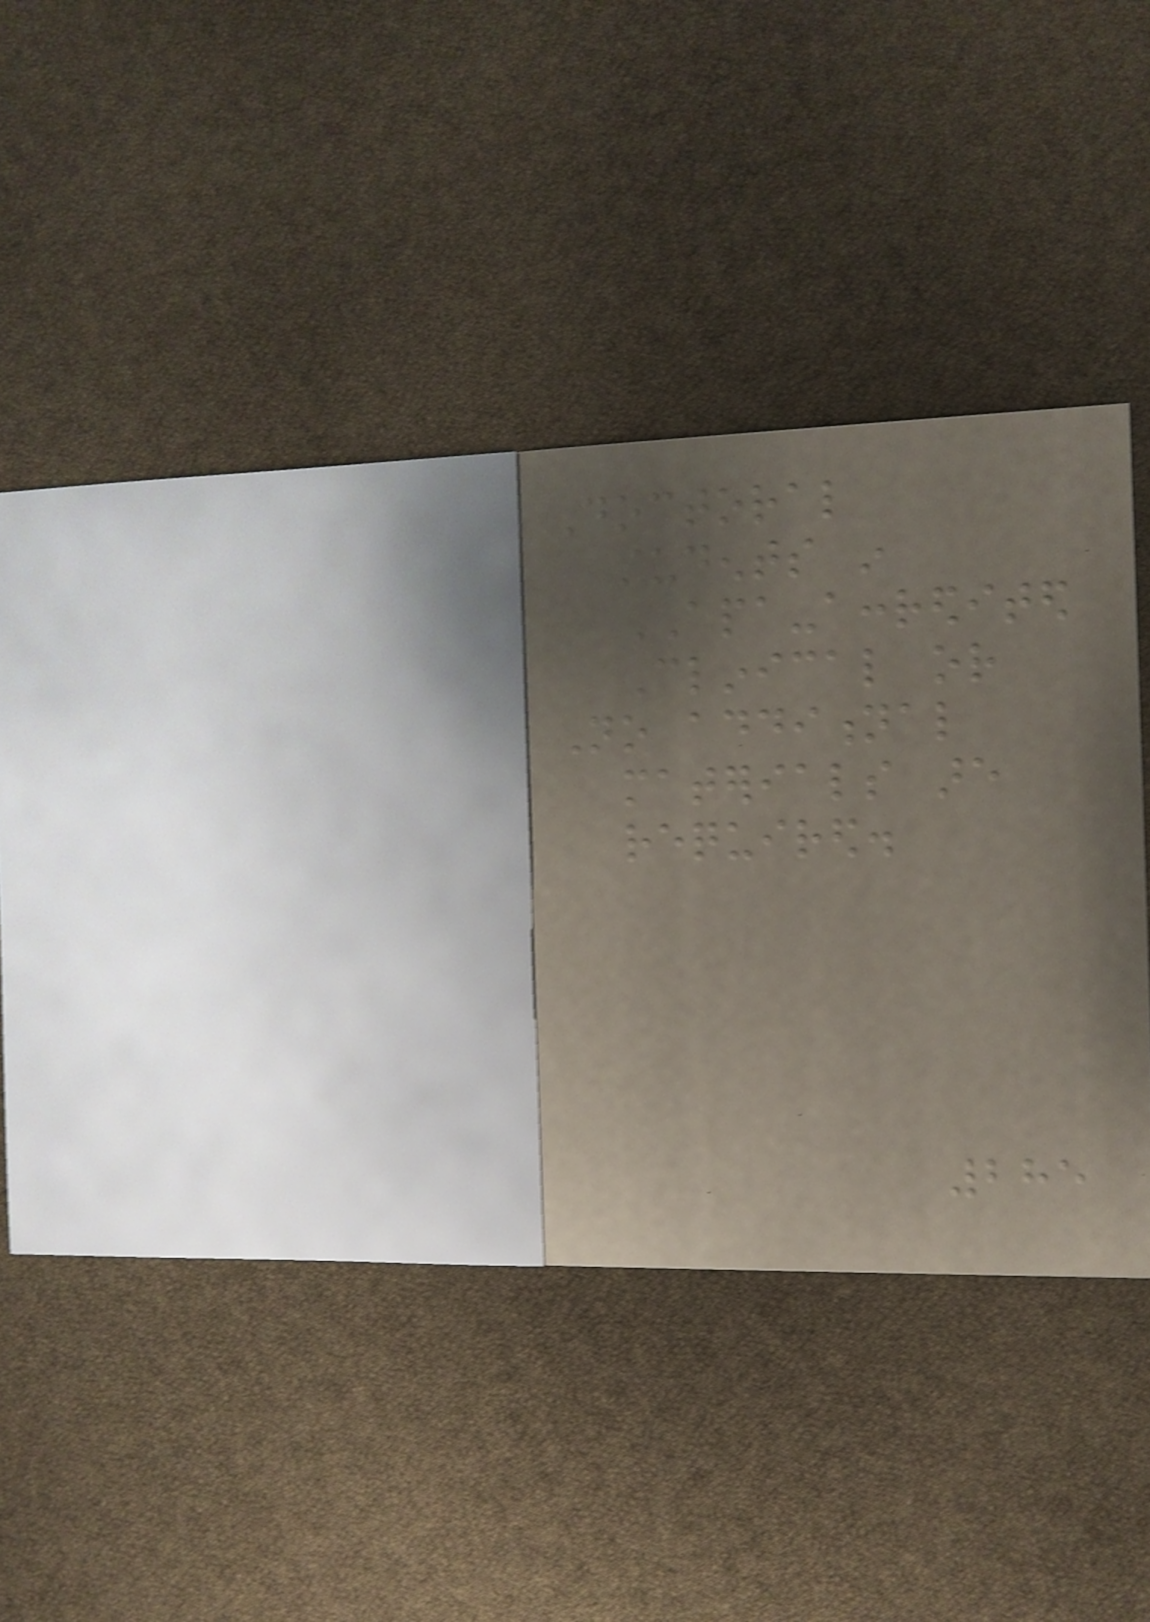Doctoral
students in
APA-accredited
Clinical or
No additional
materials are
required.
285
